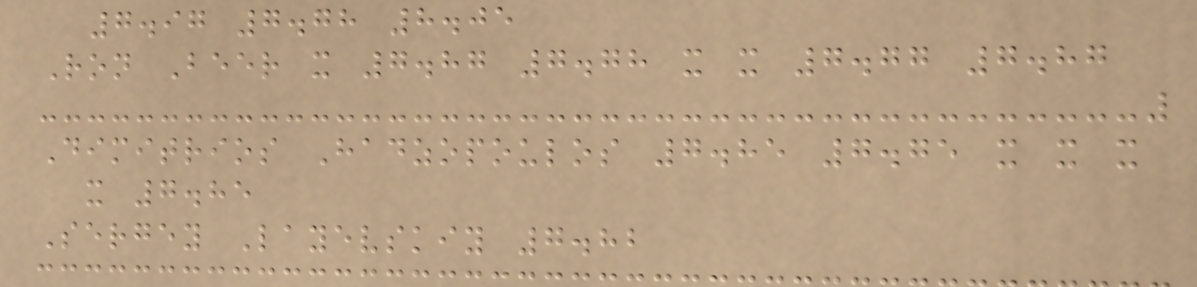7.97 7.78 8.05
Ron Beer x 7.87 7.78 x x 7.77 7.87
Dimitrios Hadzopoulos 7.85 7.75 x x x
x 7.85
Sergey Layevskiy 7.82
